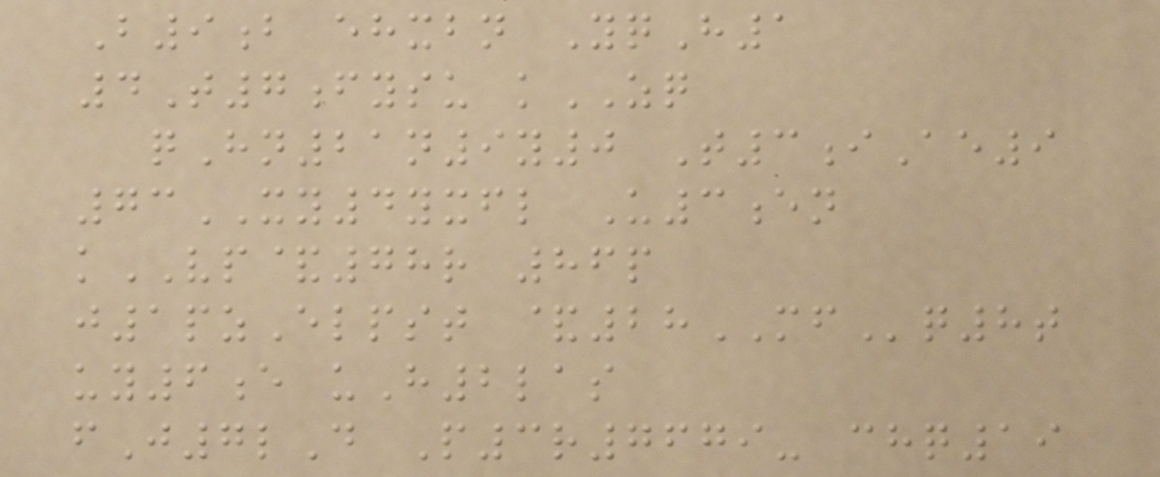B9b ehxbn YqH1
4T7fysu kZQ
qHn21n9y0 T3iAe9
73XY4yxfl U3en
kVP&78r 86p
j1pzElpst &28MFq8t
uy6e uH2las
fJ7lD P3r7679- chq19
